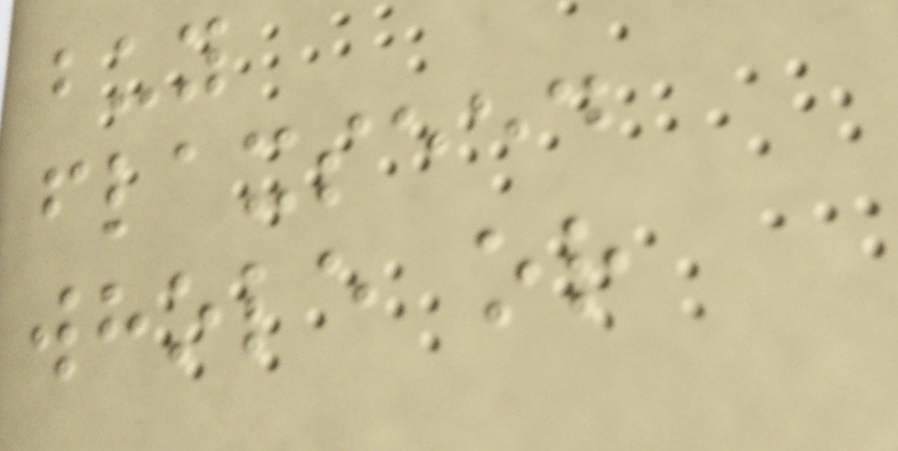buy
flaxseed
whole or
